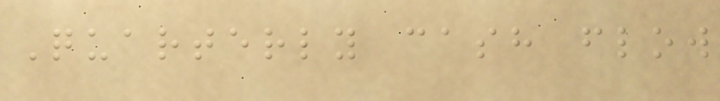Quarterly cash flow
